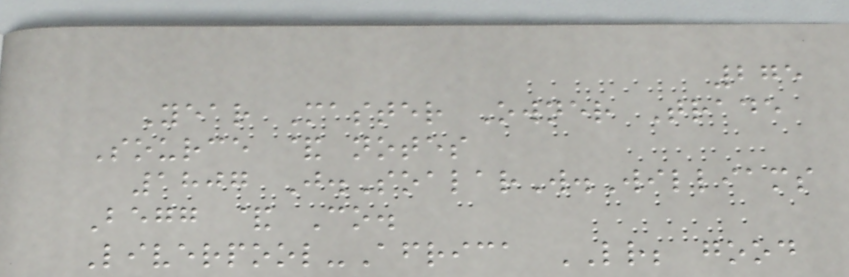275
Year Master Owner Trade
Source & notes
1807 J.SoalarW.Williams
Begg & Co.
Liverpool-Africa LR; good
